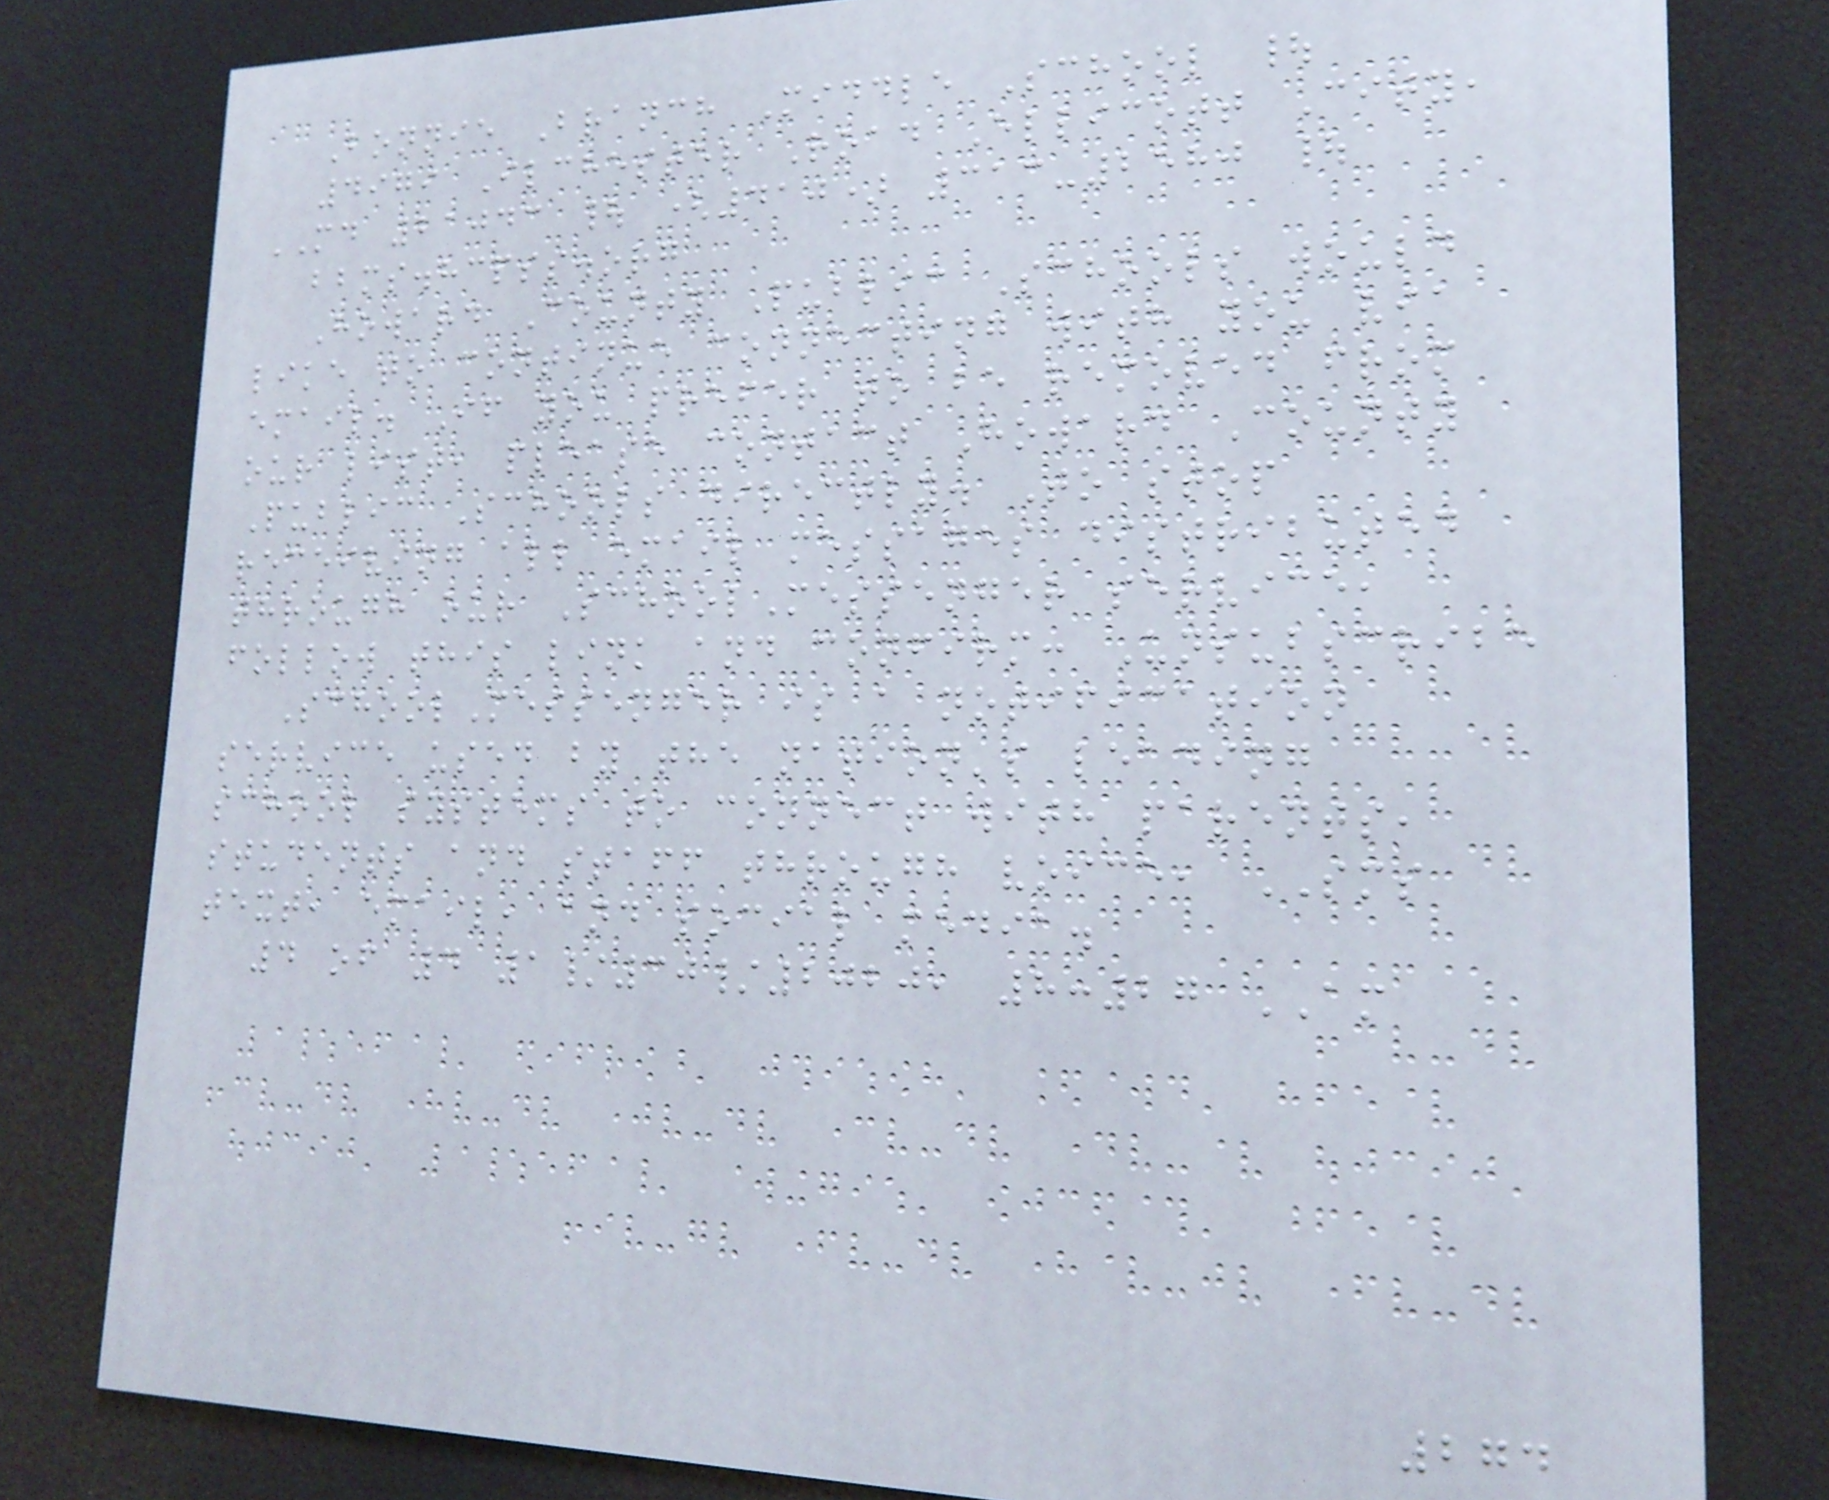Bonnie Branch Middle School |
4979 Ilchester Road Ellicott City,
MD 21043 | (410) 313-2580 |
bbms.hcpss.org
Howard County Public Schools would
like to continue connecting with you via
email. If you prefer to be removed from
our list, please contact Howard County
Public Schools directly. To stop
receiving all email messages distributed
through our SchoolMessenger service,
follow this link and confirm: Unsubscribe
SchoolMessenger is a notification
service used by the nation's leading
school systems to connect with parents,
students and staff through voice, SMS
text, email, and social media.
4 of 4 1/30/2020, 8:27 AM
274
